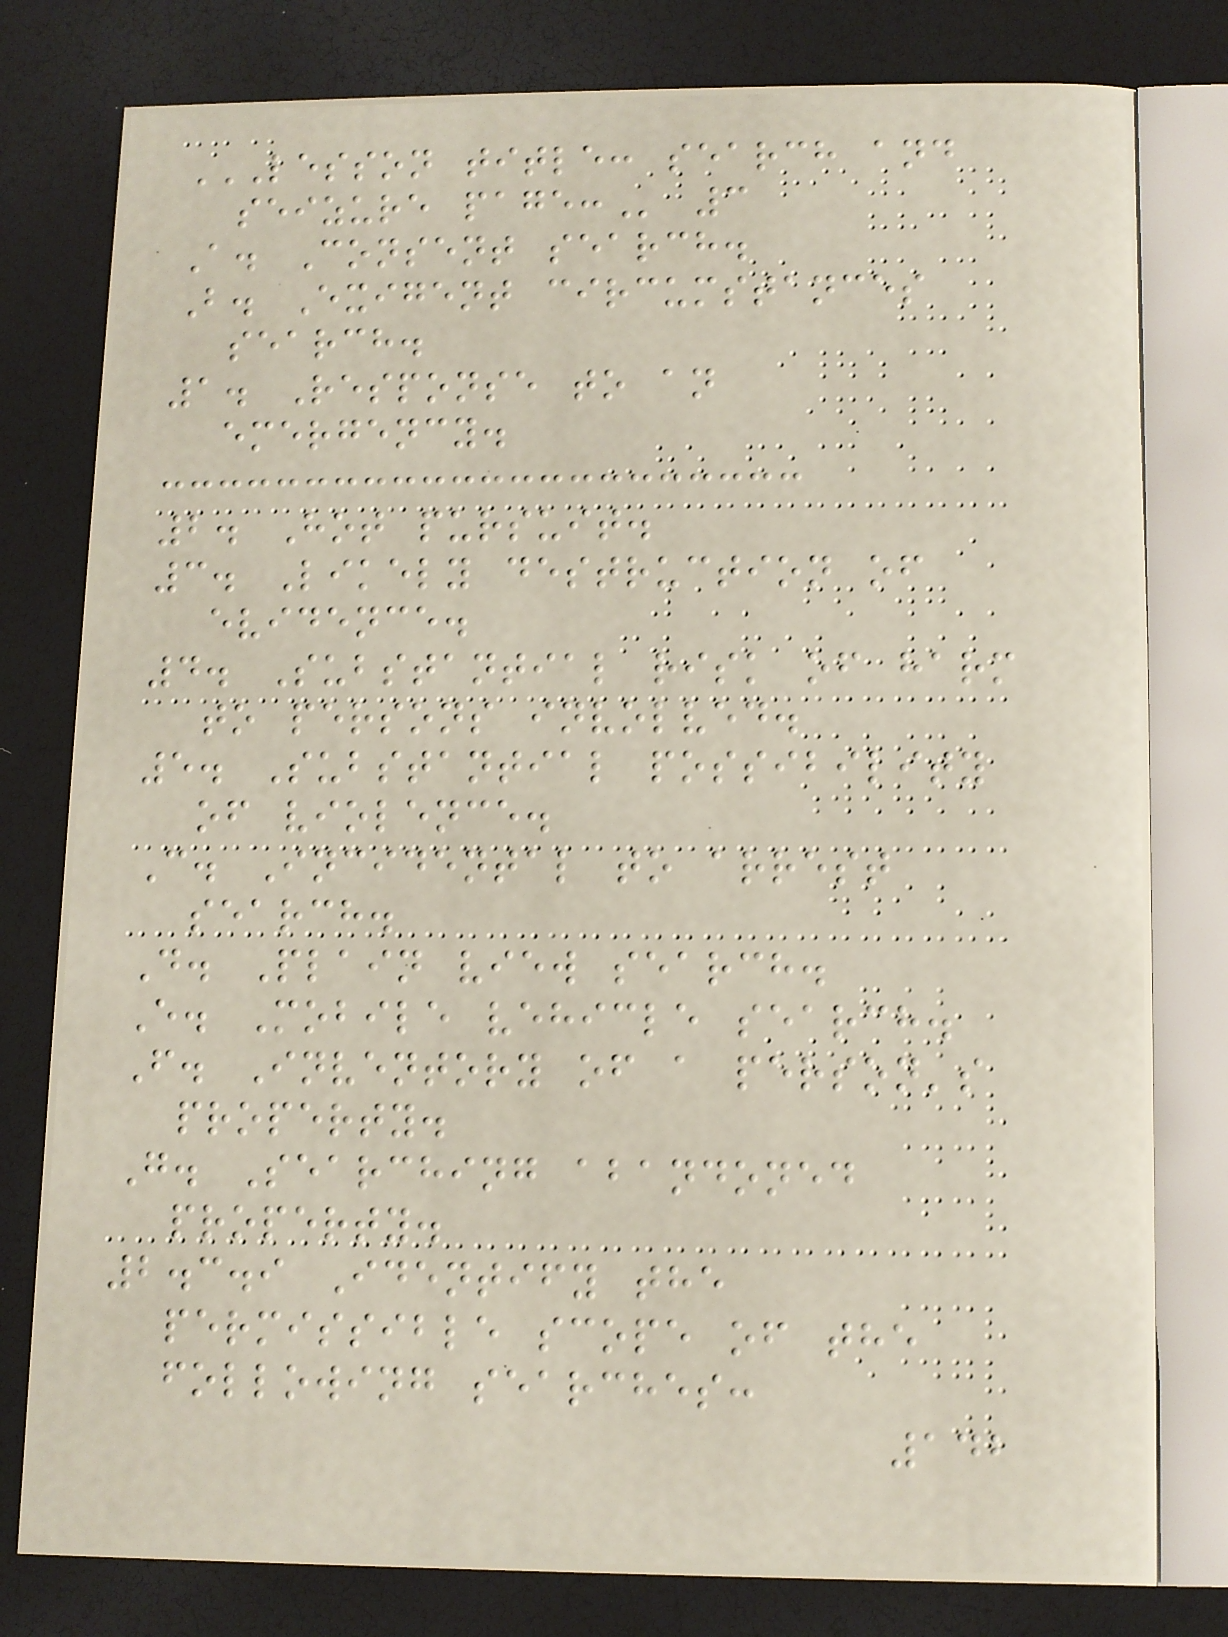LESSON TITLE: SEARCH AND
SEIZURE PAGE: 3
A. Consent search.
B. Exigent circumstances
search.
1. Response to an
emergency.
2. Hot pursuit.
3. Likely destruction of
evidence.
4. Substantial risk of harm
to persons involved.
5. Substantial possibility
of violence.
C. Incidental to arrest
search.
D. Plain view search.
E. Mobile vehicle search.
F. Inventory of a person's
property.
G. Searching abandoned
property.
2.3.9 Identify the
permissible scope of the
following searches:
142
